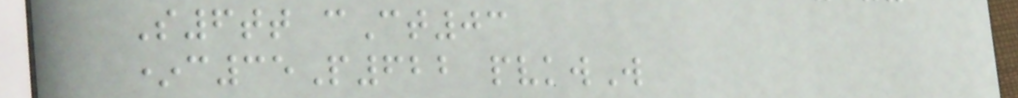S6tt cCt03
*c35P622 pvkwW
